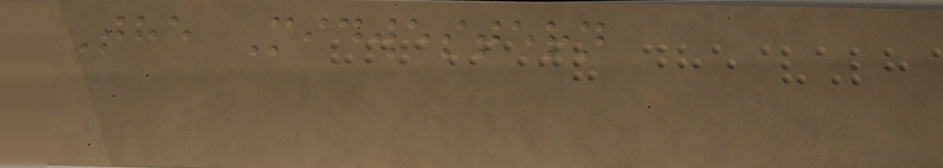The Midwestern
